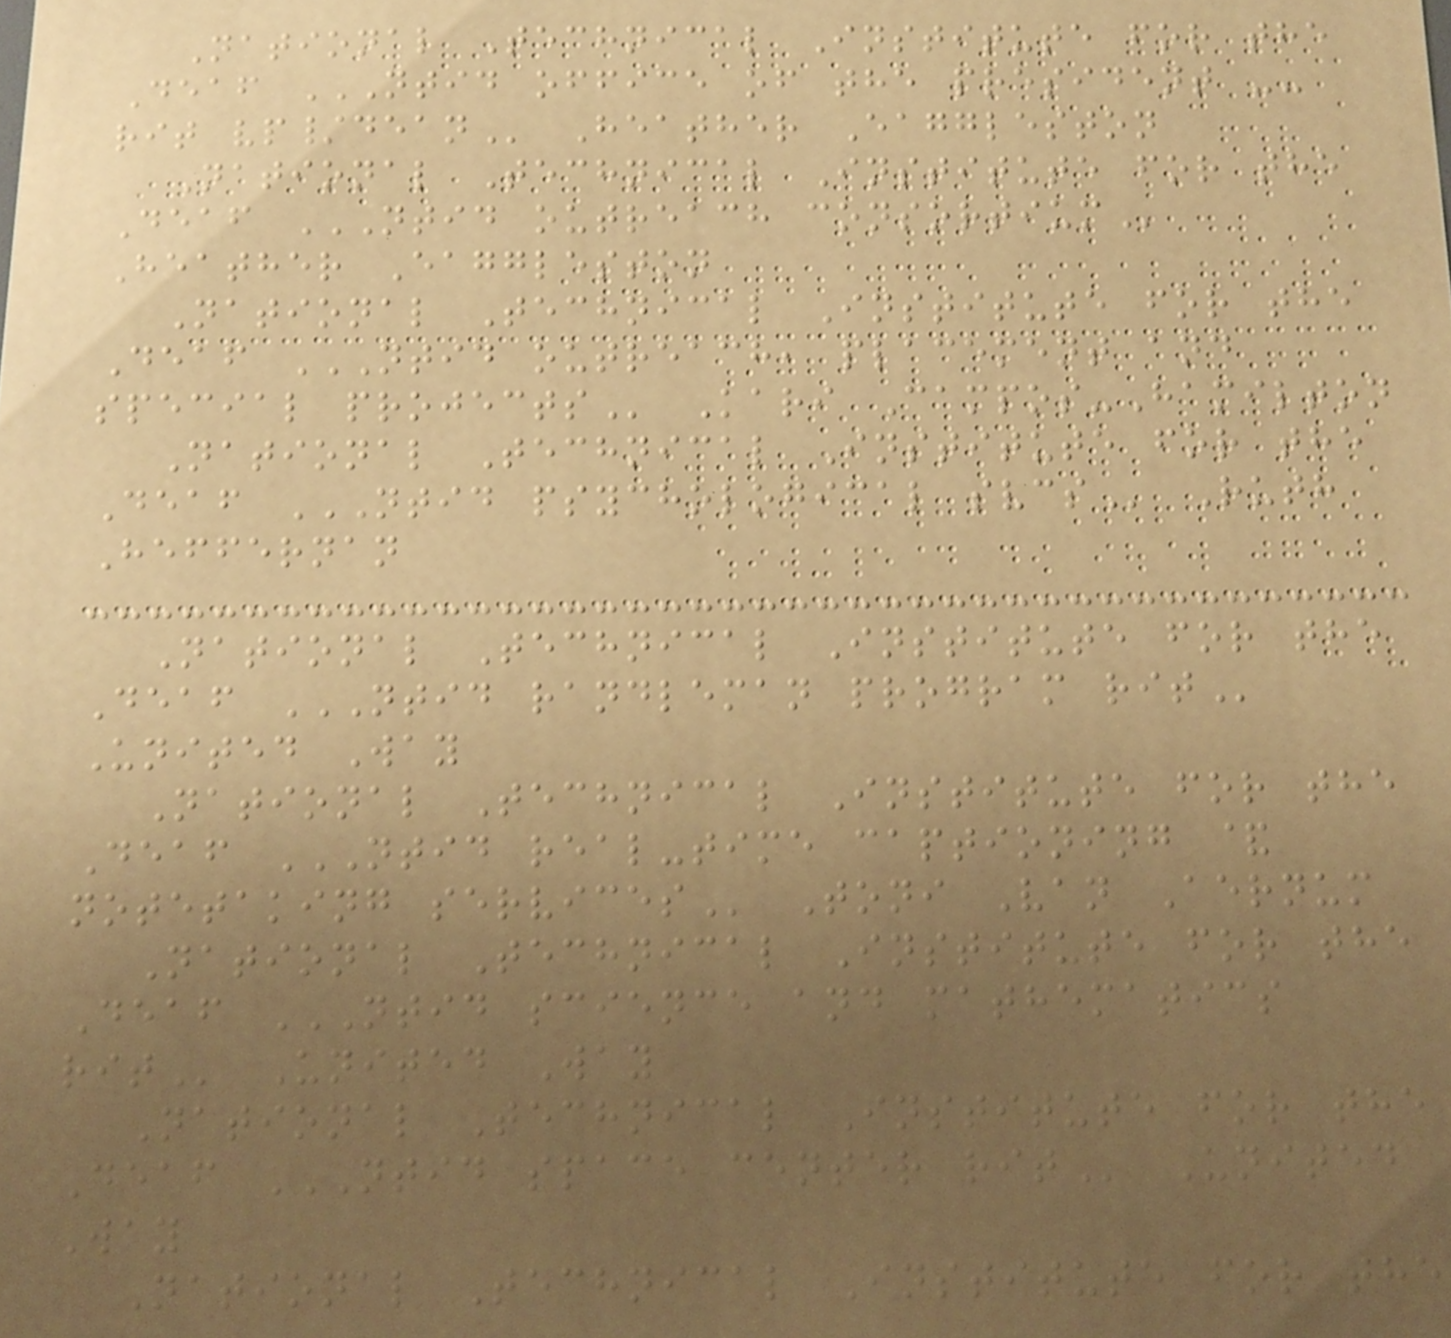National Technical Institute for the
Deaf NTID OFFICE OF THE PRESIDENT --
RIT VP/DEAN Heather Eaggleston
National Technical Institute for the
Deaf NTID OUTREACH CONSORTIUM
Heather Eaggleston
National Technical Institute for the
Deaf NTID OUTREACH, PLACEMENT AND
SPECIAL PROJECTS Kari Campos-Hamilton
National Technical Institute for the
Deaf NTID PSYCHOLOGICAL SVCS Ruth
Heffernan
National Technical Institute for the
Deaf NTID RANDLEMAN PROGRAM RIT
United Way
National Technical Institute for the
Deaf NTID REAL-TIME CAPTIONING &
NOTETAKING SERVICES Toni Van Aernum
National Technical Institute for the
Deaf NTID SCIENCE AND MATHEMATICS
RIT United Way
National Technical Institute for the
Deaf NTID SPACE CENTER RIT United
Way
National Technical Institute for the
